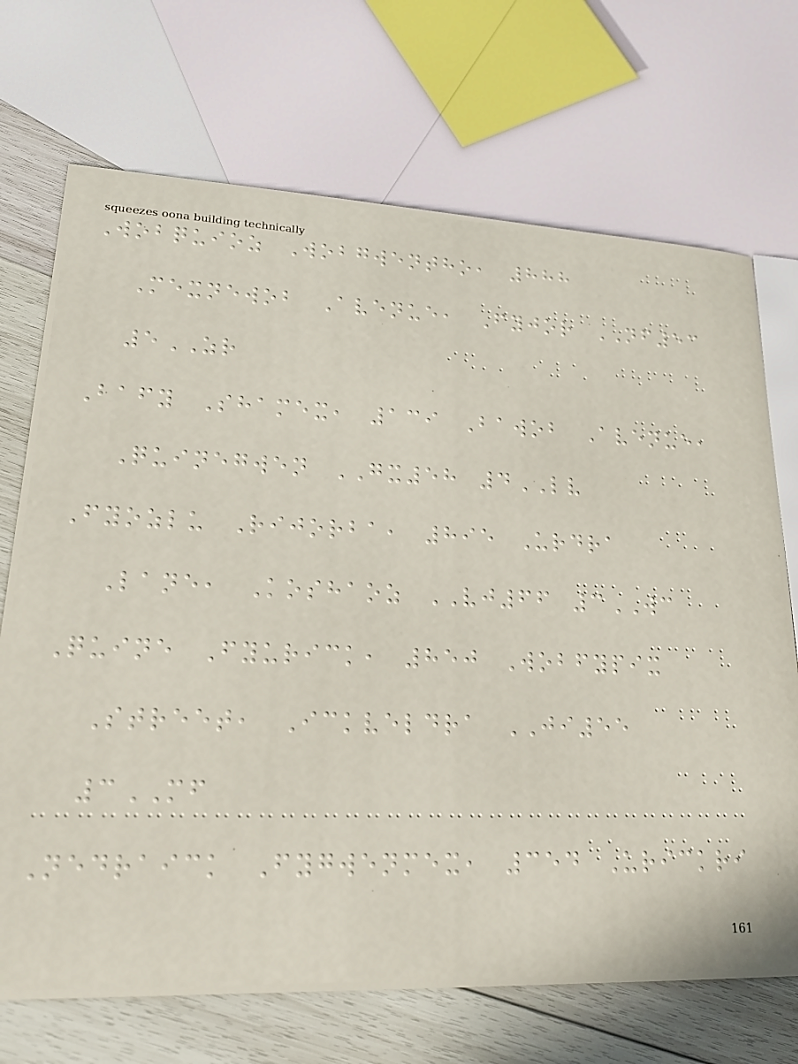Wobquioz Wobgwentho, 888
Mexnewob Avenue, Fyjor NF53
5ZR
Bafy Shamex, 139 Bawob Avenue,
Quinegwen GX58 4LV
Fyozlu Rijorba, 895 Urdra
Lane, Koshaoz VJ66 3WC
Quine Fyurick, 850 Wobfypix
Street, Ickveldra JI55
3MF
Nedraick Fygwenmex, 354 Urickri
